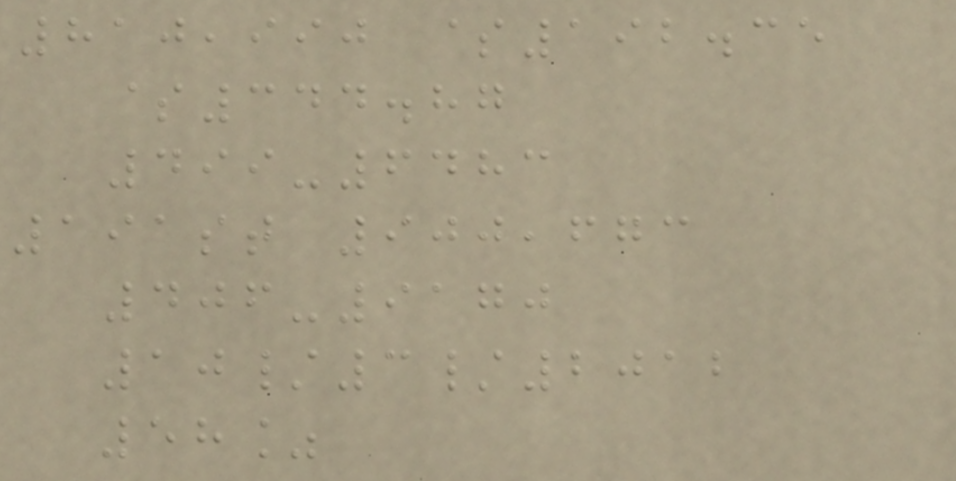810,990 $192.35
$344.87
499-6483
191st 900,673
406-9170
10/3/2012
58%
